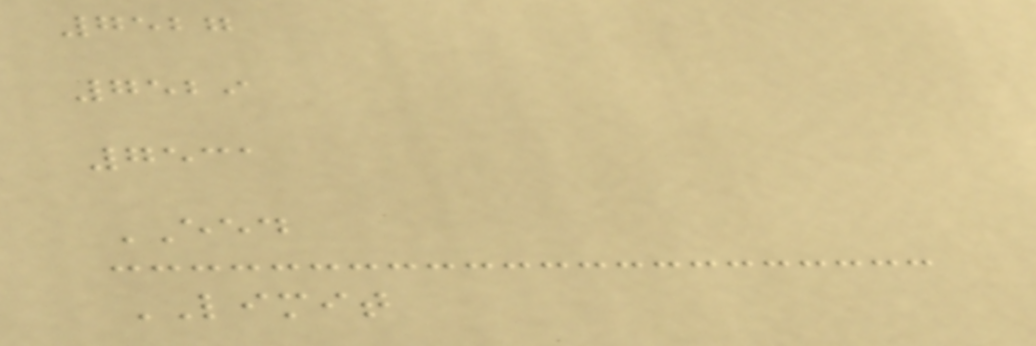7527
7529
7531
EED
LIMIT
